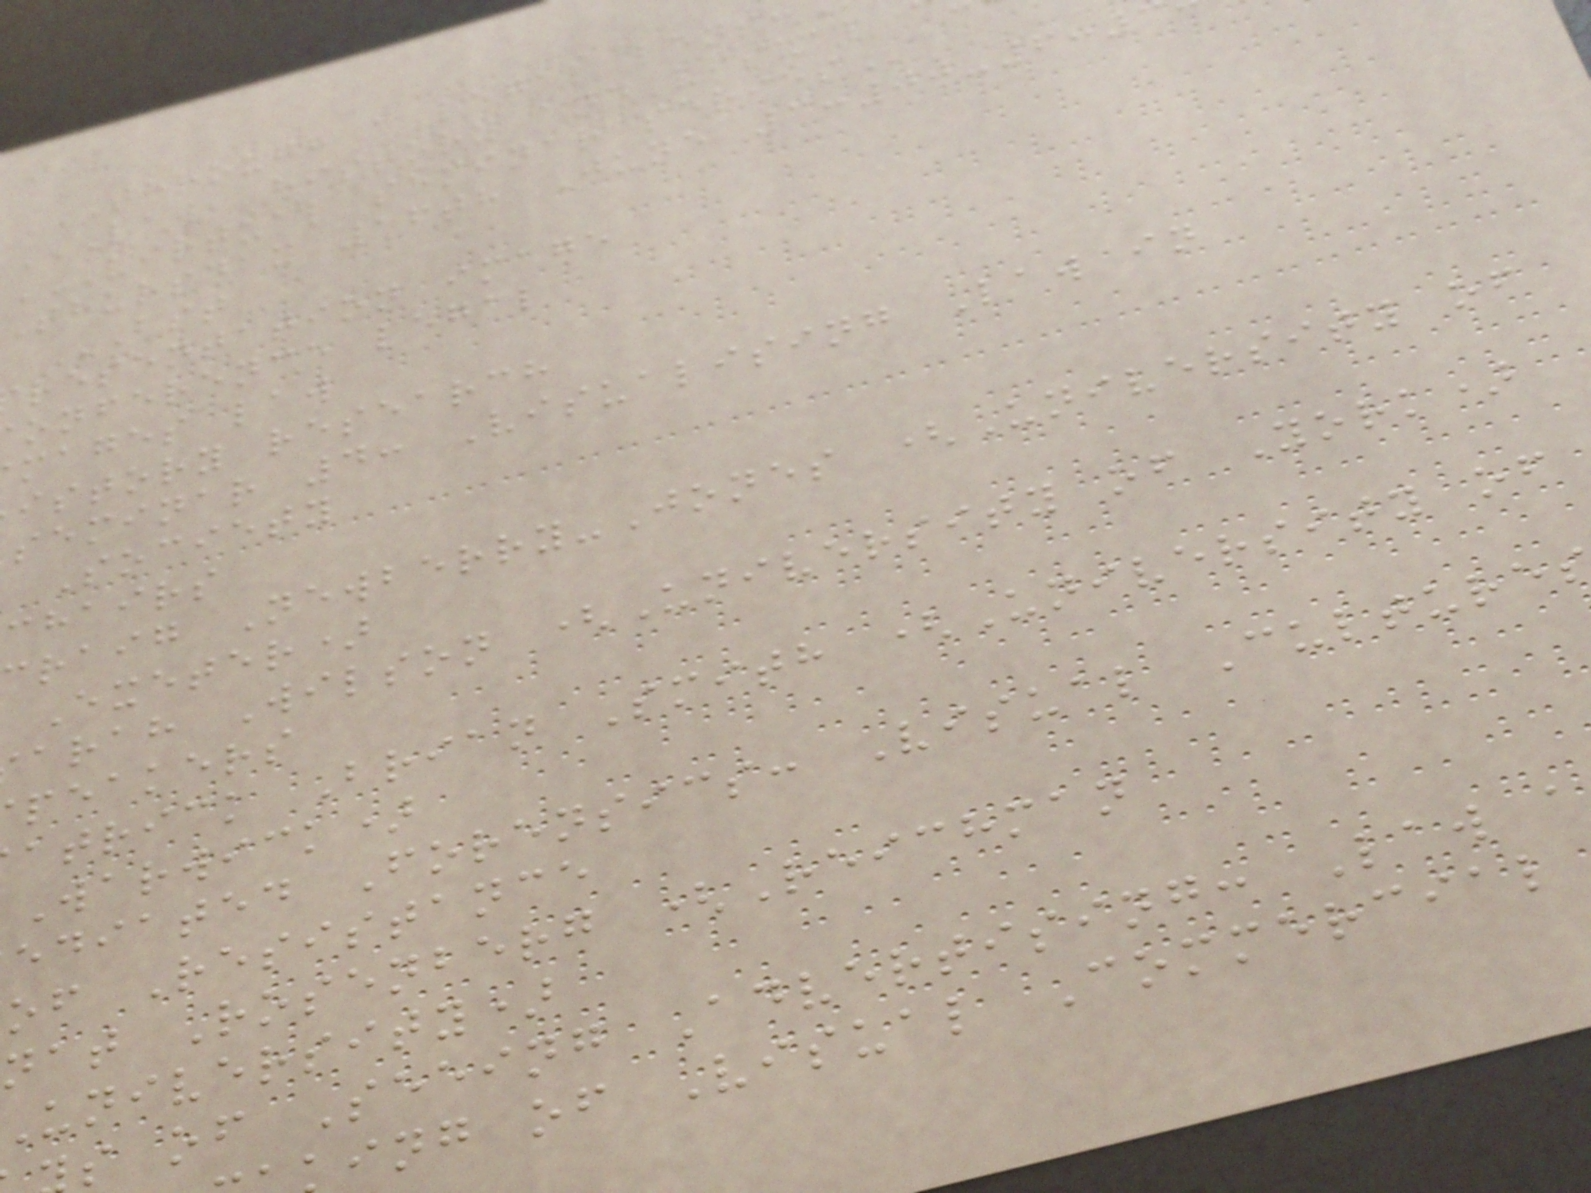VIRTUAL SEMINAR SERIES
Thursday 16th June 3:00-6:
BST
resentation image
onference legal
mages law
istory research
seminar 4: Visualising Law in
Society
chairs
craig Newberry-Jones (University of
Exeter)
arah Wilson (University of York)
peakers
atrick Brian Smith (University of
Warwick)
ediated Forensics: Visual Culture
of Resistance
nat Rosenberg (Reichman
university)
s of Seeing Advertising: Law a
ing of Visual Commercial
